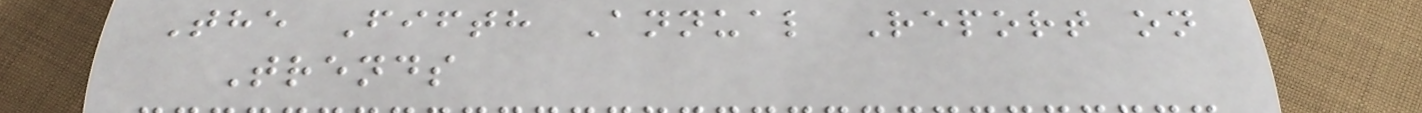The Fifth Annual Report on
Trends
